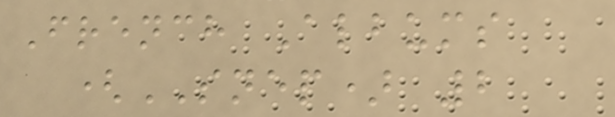French Albums
(SNEP) 2
